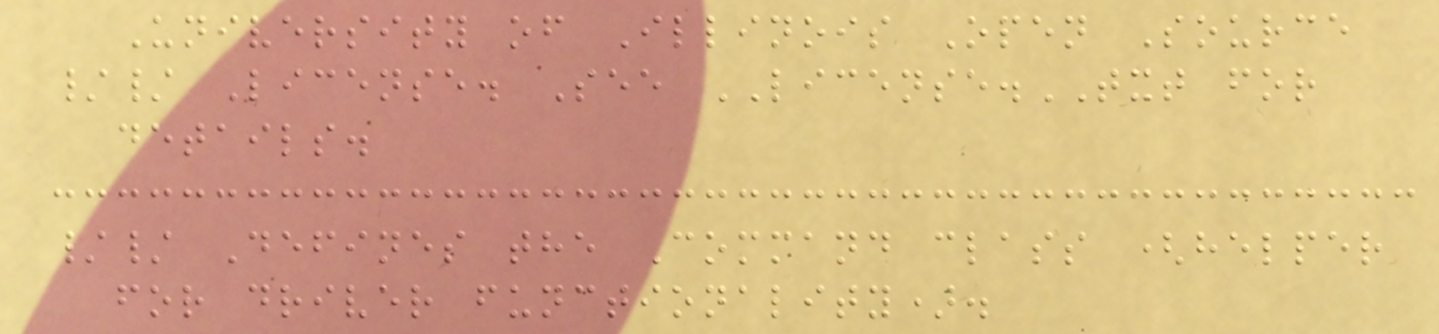University of Illinois Open Source
// License. See LICENSE.TXT for
details.
// Defines the Command class (helper
for driver functionality).
